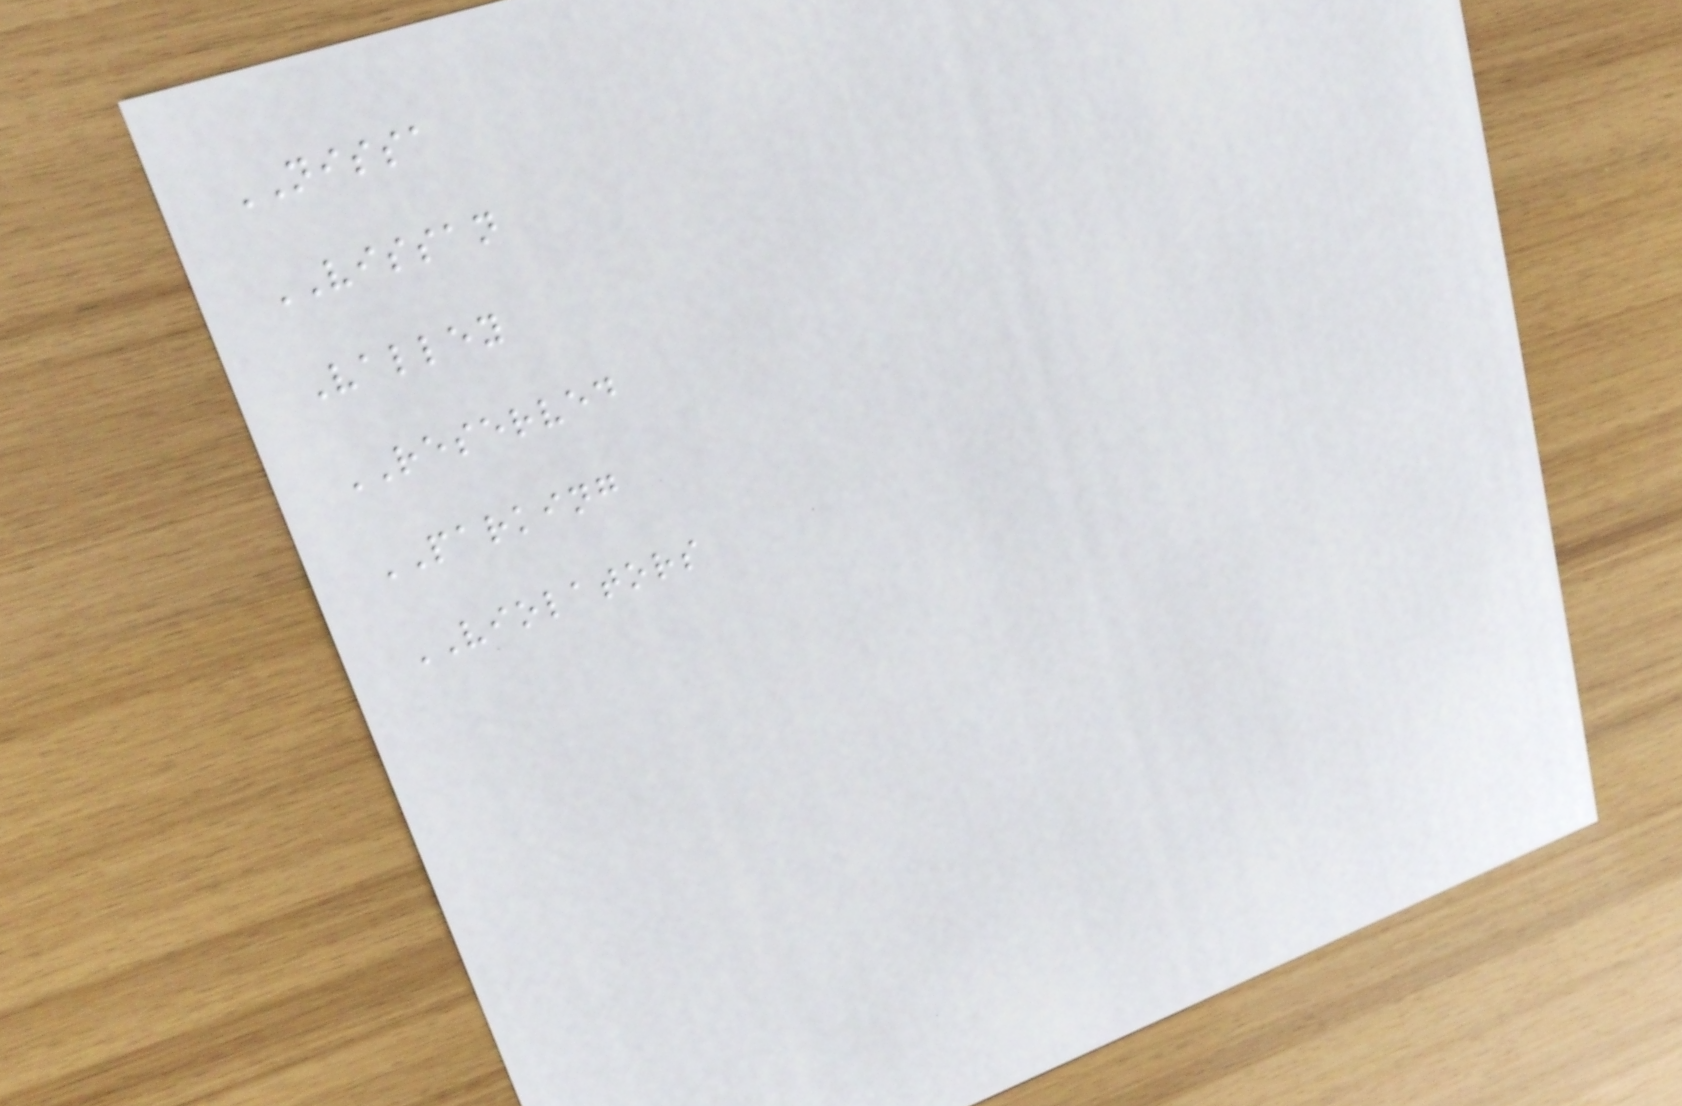NISSA
VISSAN
Valley
RESERVED
PARKING
VIOLATORS
